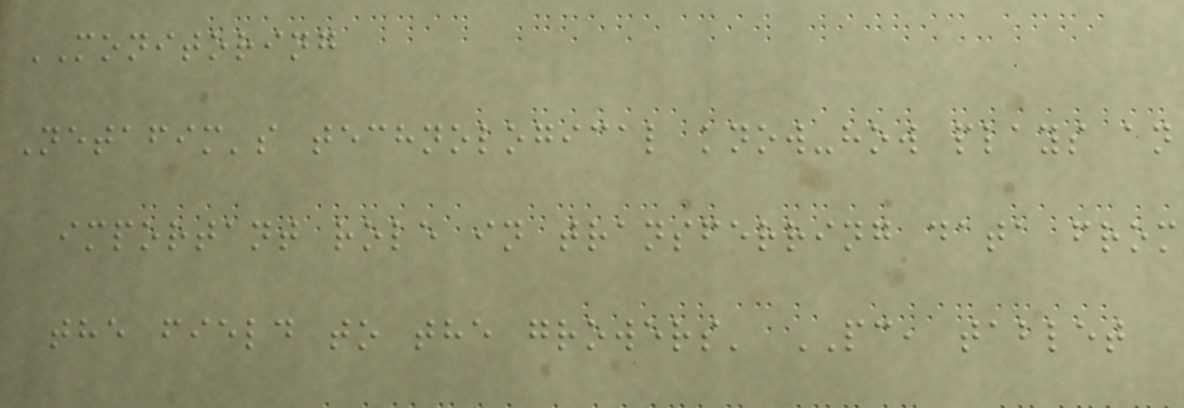MONITORING
Netafim's technological know-how plays an
important role in transferring data from
the field to the growers' PC, tablet
